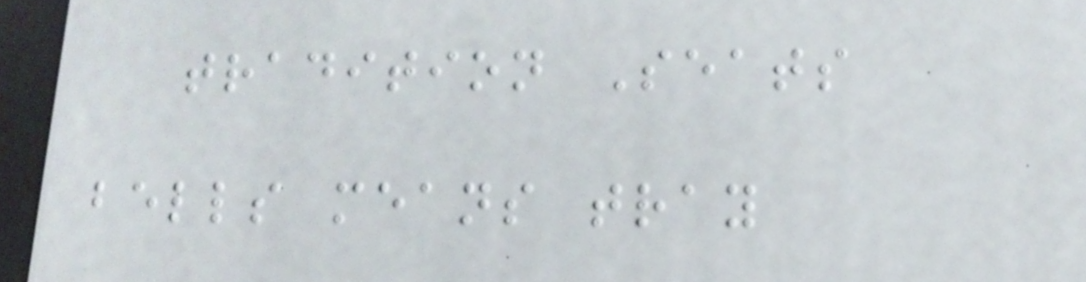tradition Seats
bells means tray
